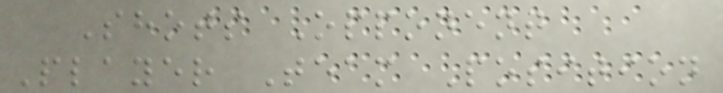Shots Opponent
Player Team Position
